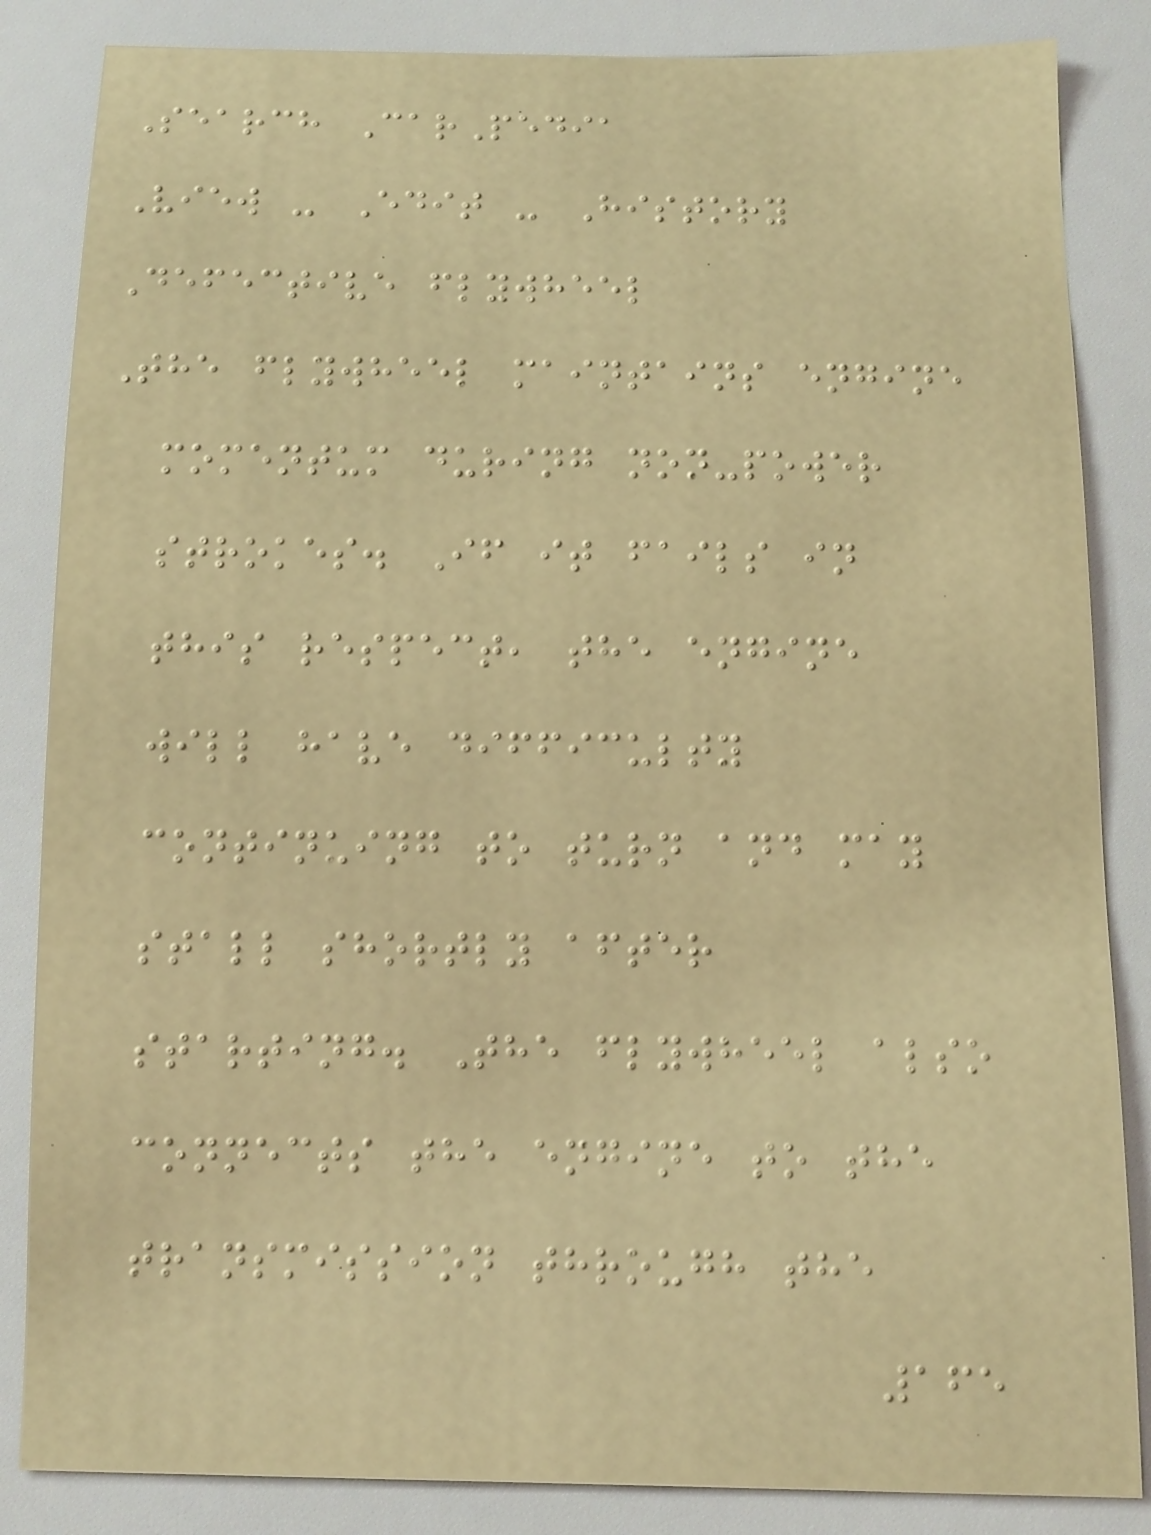Search CarPedia
View - Edit - History
Defective flywheel
The flywheel maintains engine
momentum during non-power
strokes. If it fails in
this respect, the engine
will have difficulty
continuing to turn and may
stall shortly after
starting. The flywheel also
connects the engine to the
transmission through the
165
